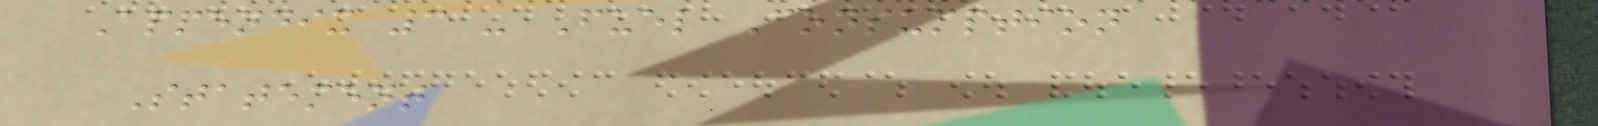Appendix 3 - Fuel Consumption
Statement
